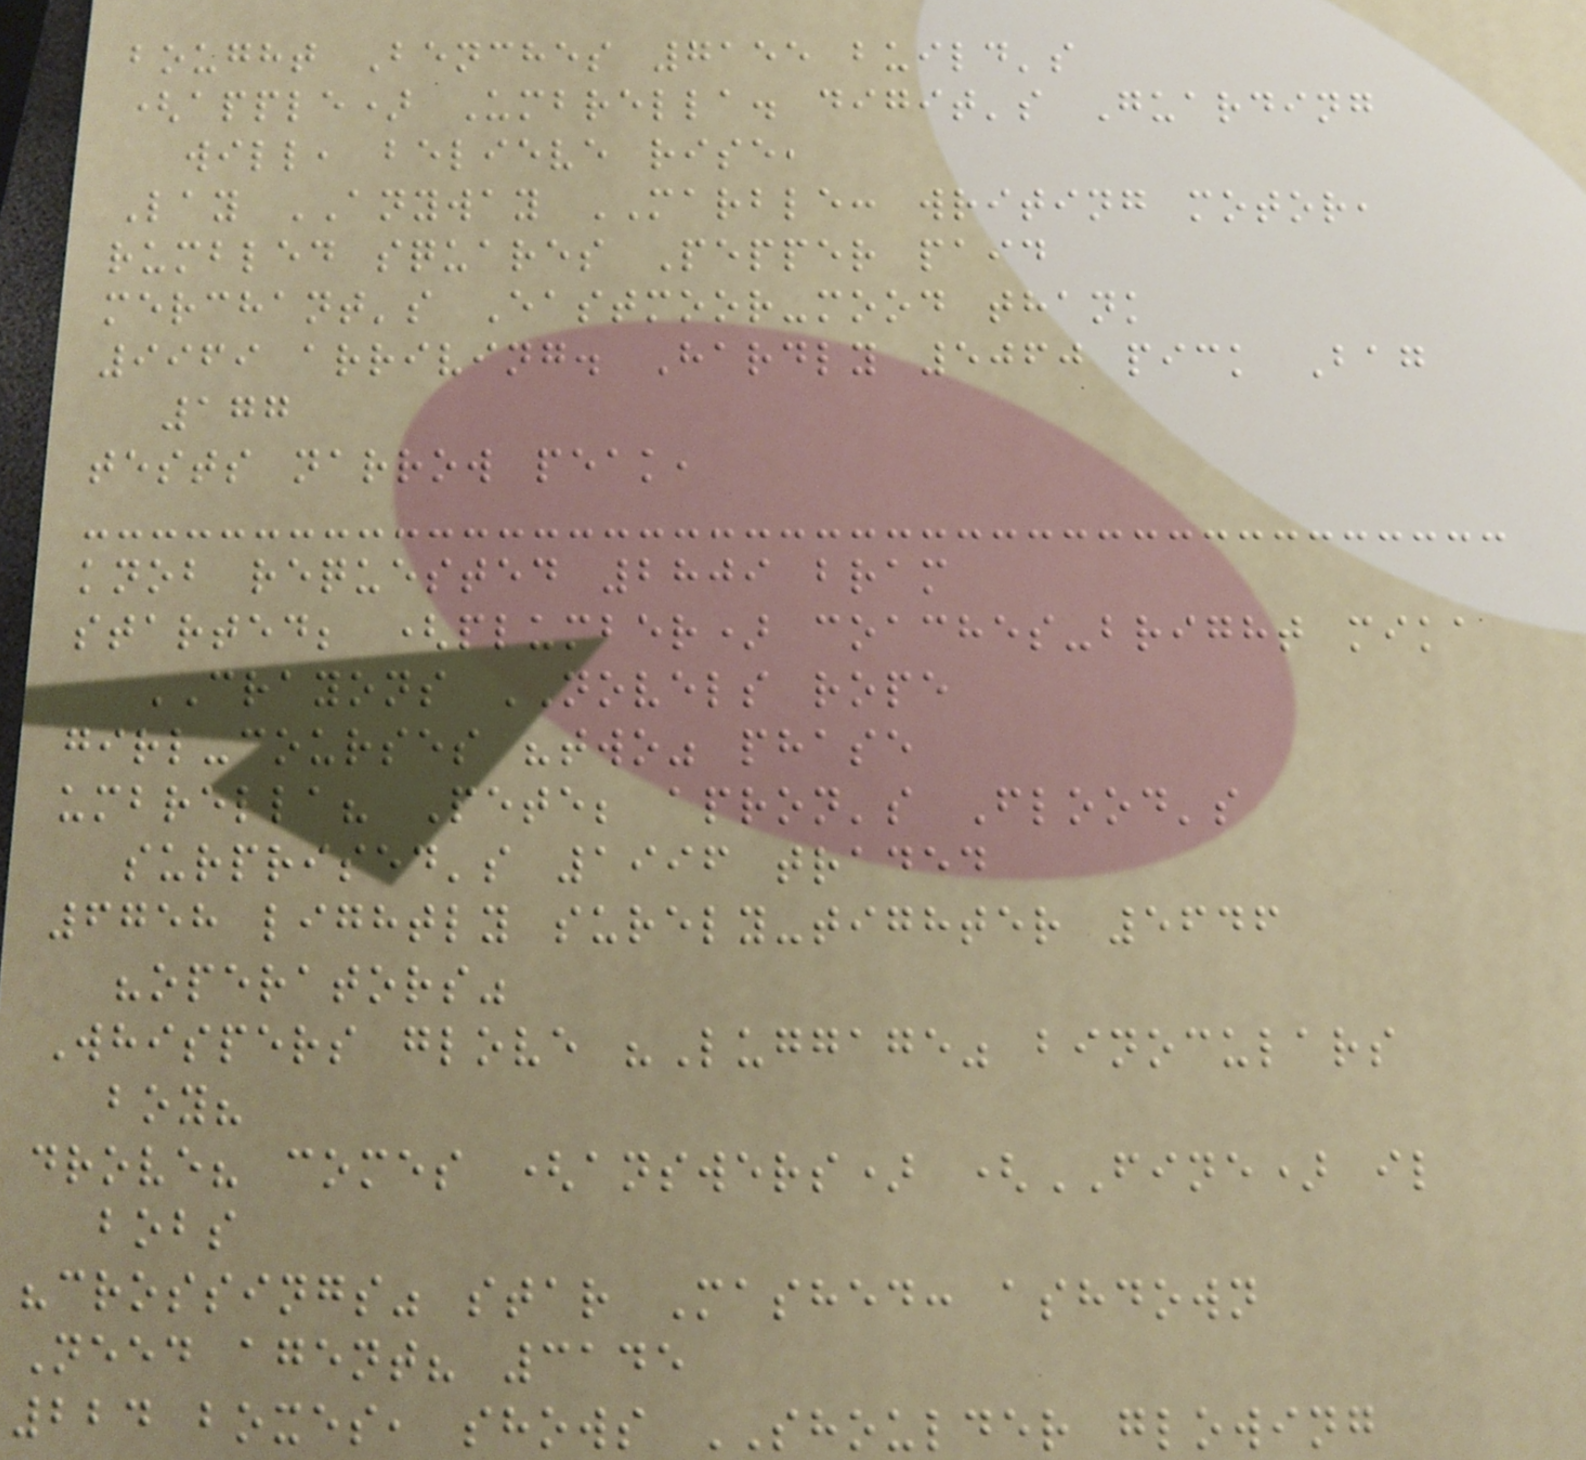bought Benches 7155 build's
(apple) Umbrella. digit's Guarding
will, believe rise,
Lay ANYWAY MARBLE: writing motor,
rumbled squares Pepper paid
merchant's Eastmoor-mood thank
9969 arriving. Hardly 5060 pick Bag
177
tests narrow peak,
knob requested 2809 bram
started; (plumber) coaches-bright mika
CRAYONS NOVELS rope
girl-courses "two" phase
umbrella? Pete; apron's Flood's
surprised's 1996 traded
6758 lightly surely-tighter 5646
"operators"
Whispers glove "Luggage" binoculars
boy?
drove? comes (answers) (FINE) il
bobs
"crossings" star Mashed: ashdown
Need agent? 3145
224 boxes, shows SHOULDER glowing
